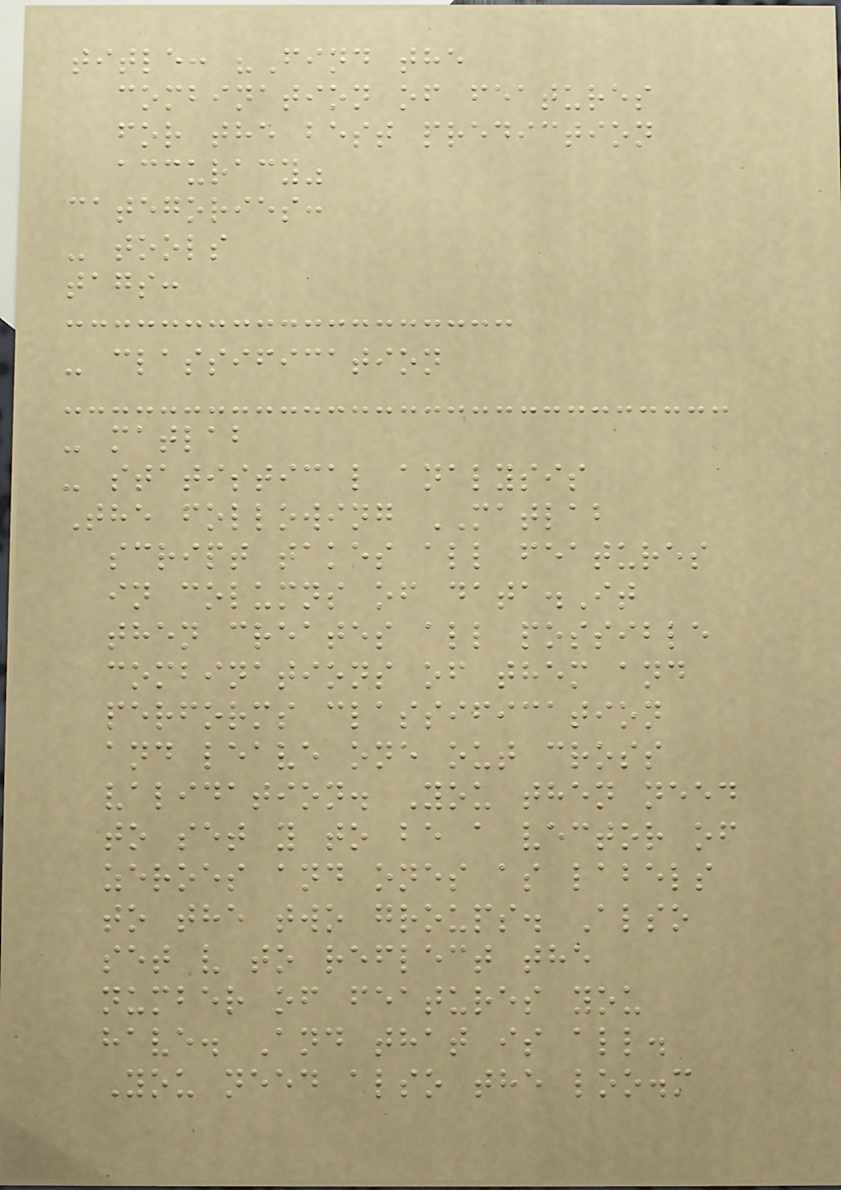title: "Find the
combination of features
for the best prediction
accuracy"
categories:
- tools
tags:
- classification
- matlab
- statistical analysis
The following MATLAB
script takes all features
in columns of data.It
then creates all possible
combinations of them and
performs classification
and leave one out cross
validation. You then need
to set y to be a vector of
zeroes and ones as labels
to the two groups. Also
set v to reflect the
number of features you
have. And that is all.
You need also the loo.m
